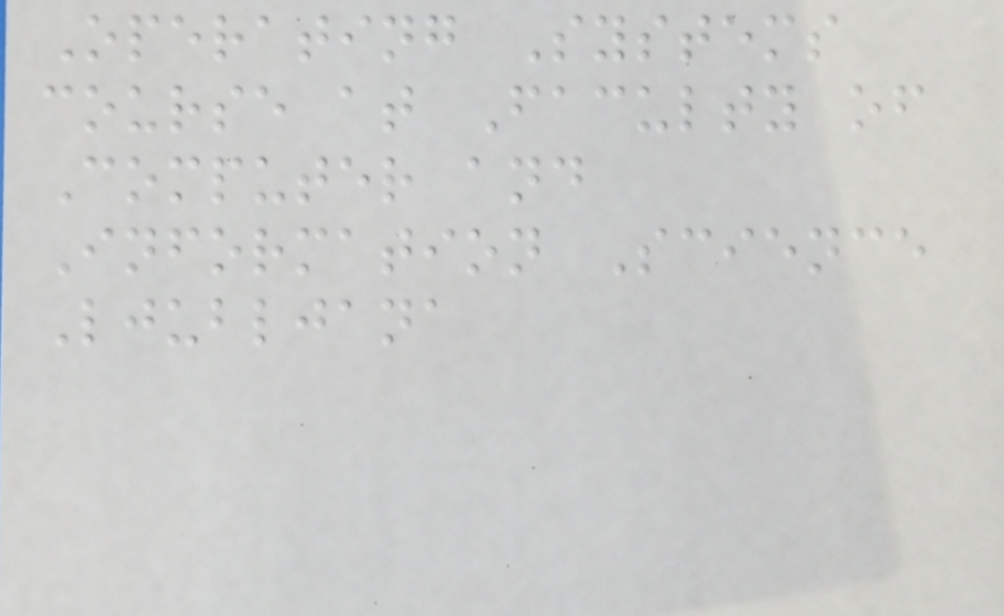Operating Systems
course at Faculty of
Computer and
Information Science
Ljubljana
